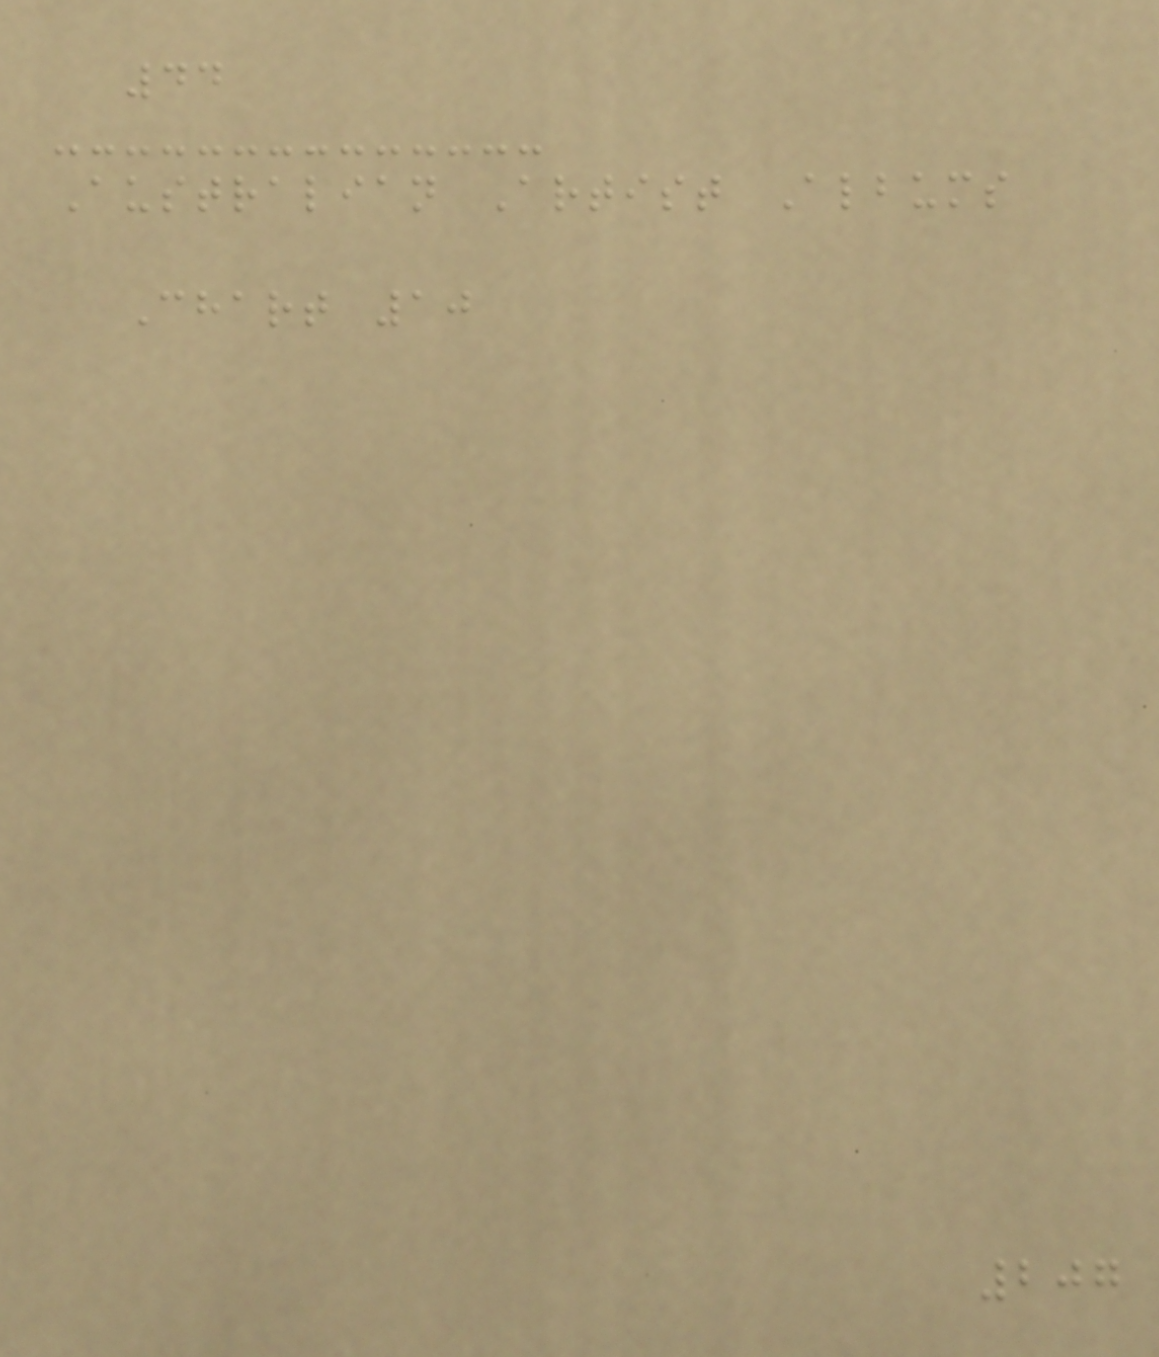44
Australian Artist Albums
Chart 10
207
